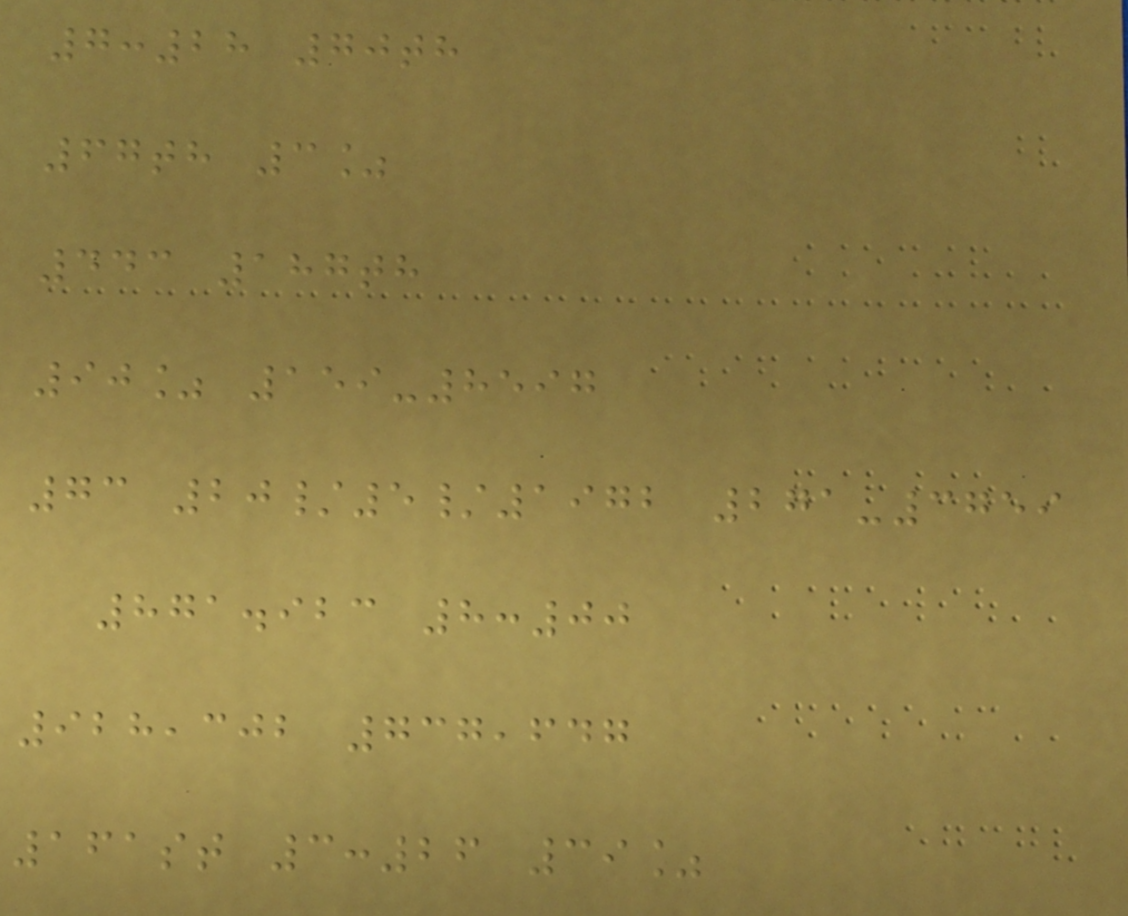7:28 70th
67th 3%
443 187th
90% 159-8597
73 20/5/1972 271-3759
871.923 8:00
928,302 737,647
161st 3:26 39%
